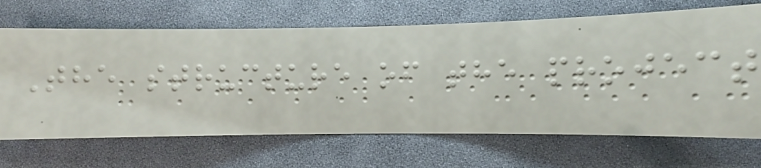The structure of the project
